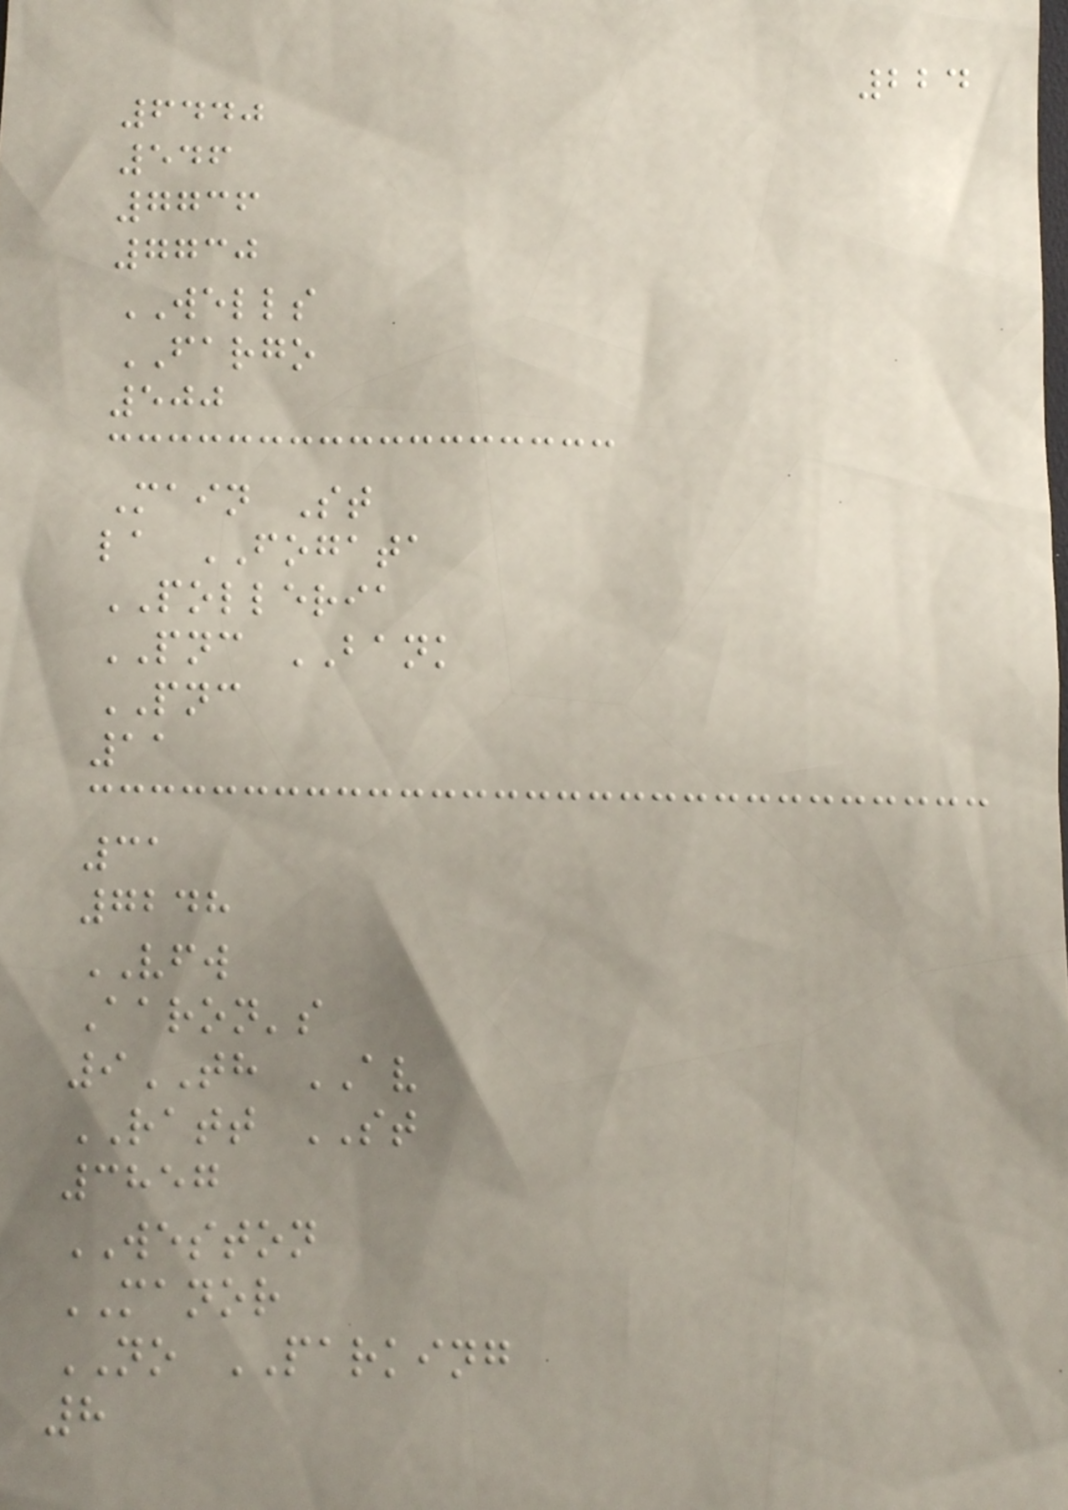224
6440
546
7736
7730
WELLS
FARGO
500
Main St
la FOGATA
POLLERIA
PNC BANK
PNC
11
31
7248
VFW
Aaron's
9TH AV
RATT ST
3857
WESTON
MANOR
NO PARKING
8
